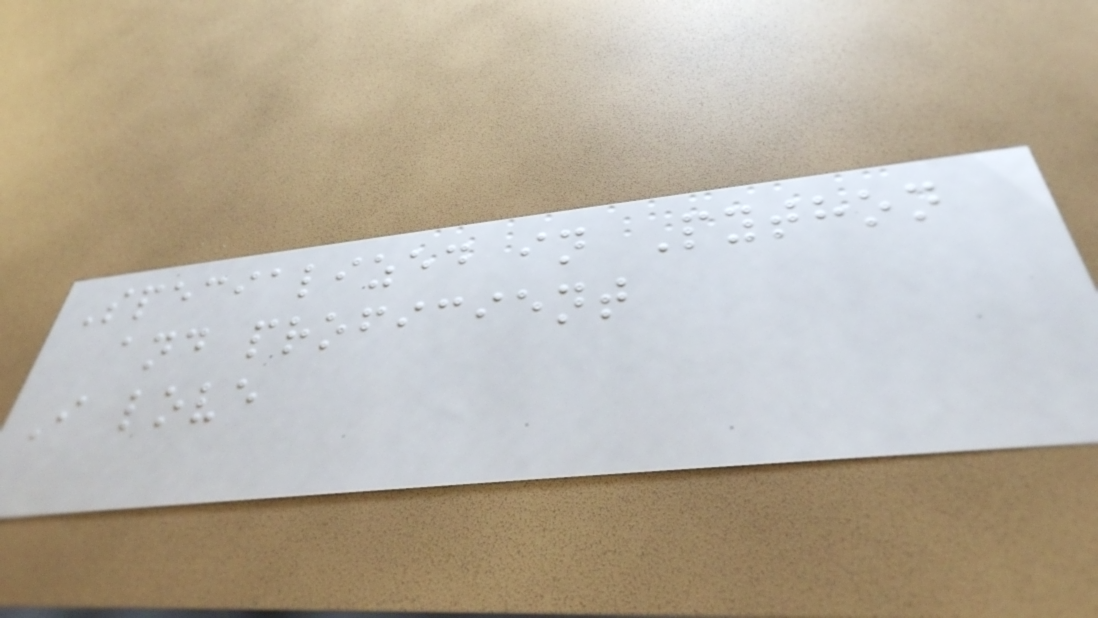Specialized in Python
and proficient
I love
